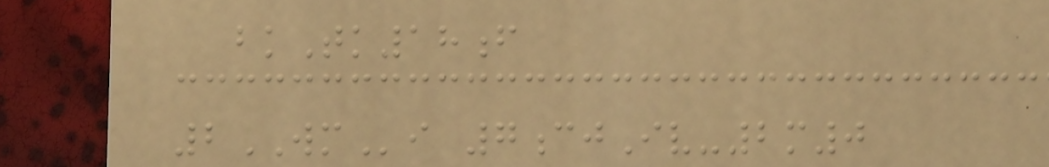bkTk18f
2WMi 7cjIv-2m0
